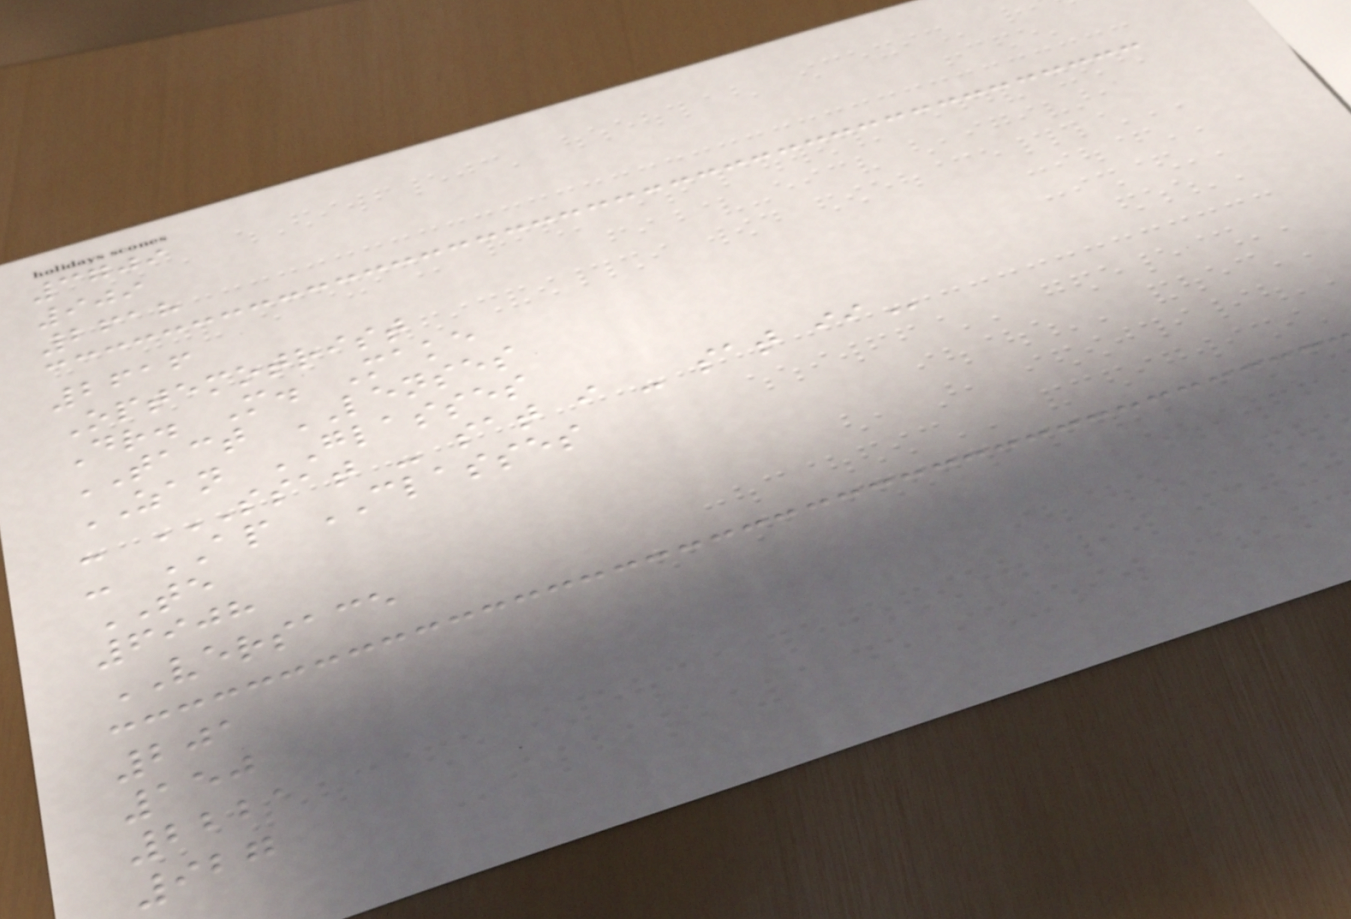3709
909
2618
2616
Optemotrist
Dr. M. Make
TACT LENSES
ZAN GLASSES
- SSAT - SAT I - SAT II
- AP CLASSES
TE
6908
VERSACE
201
150
2221
927
